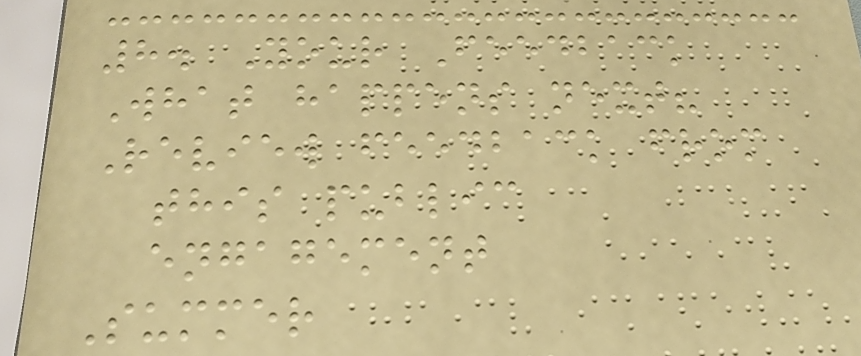8. Your Feedback
What happens next?
Review feedback from
this public
engagement
Summer
